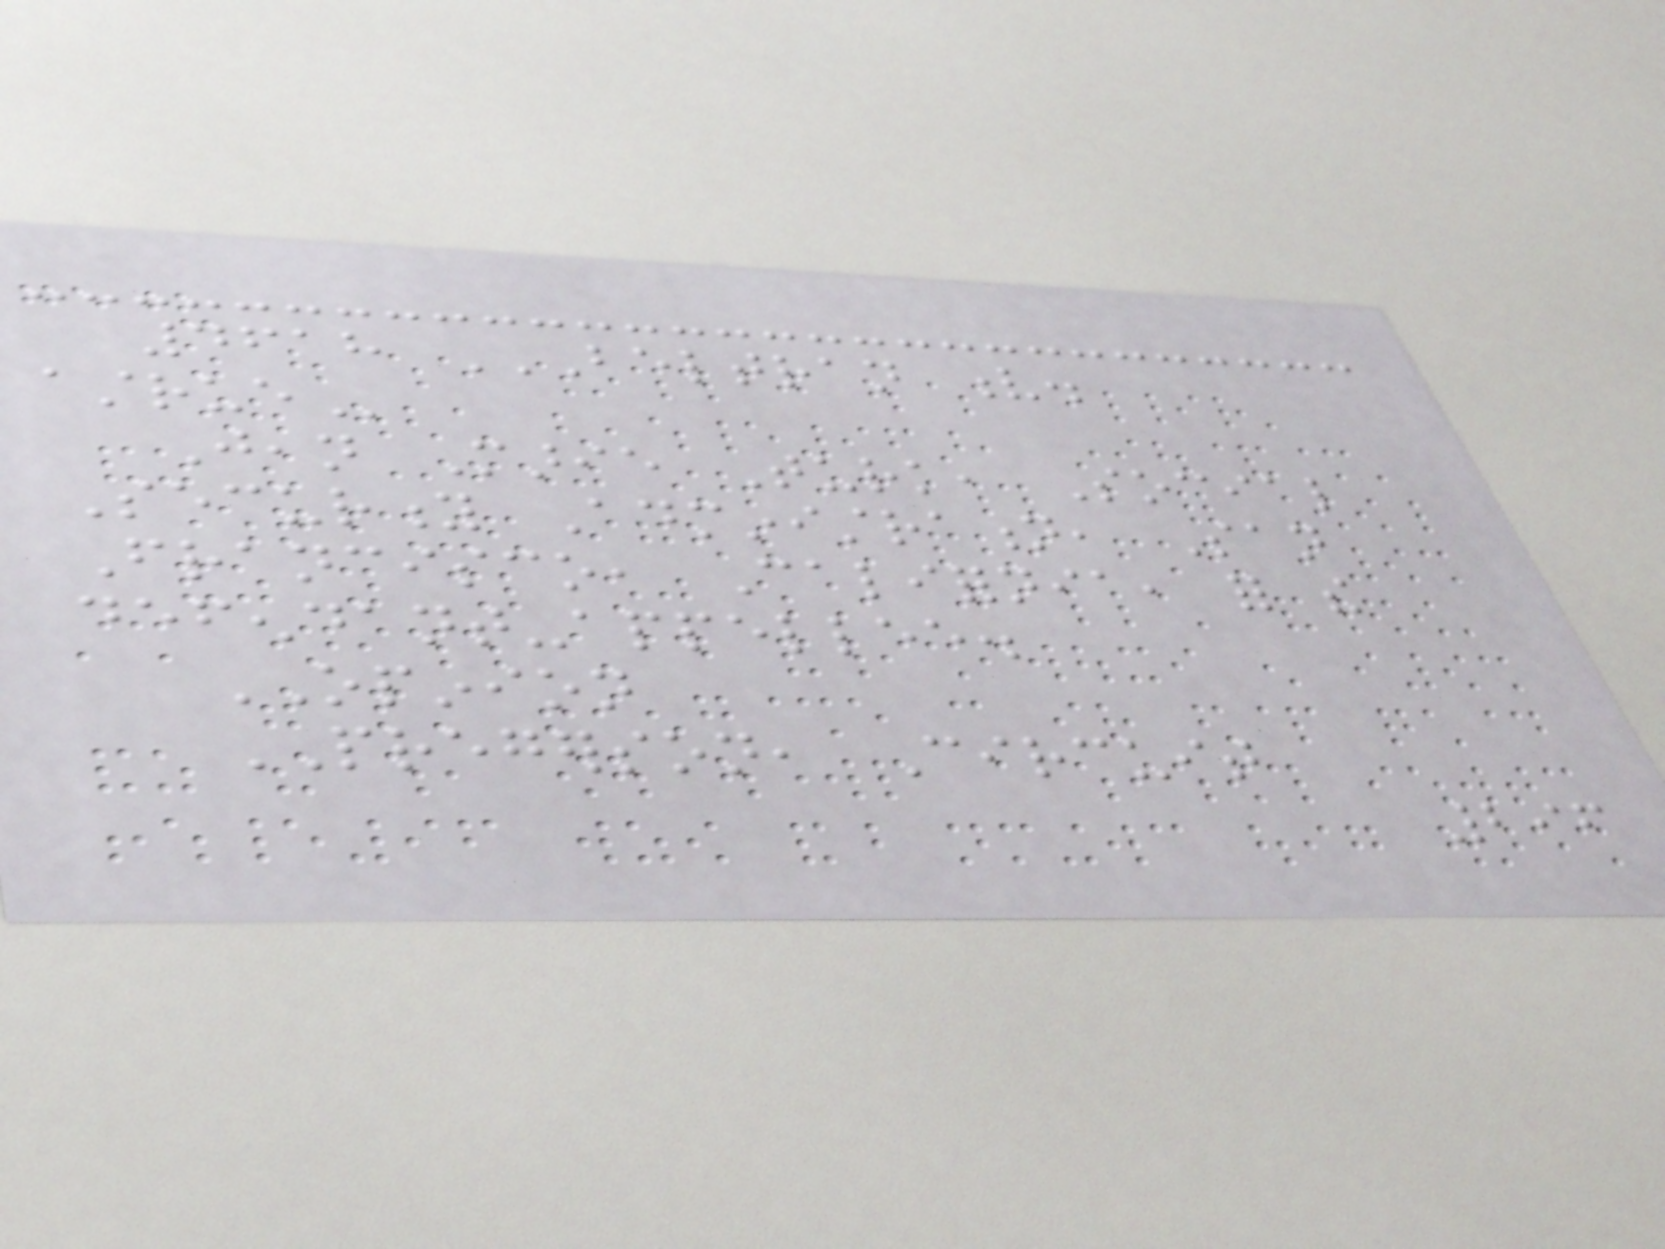4618 BELTRAN V.
ASTRUE
Jean Marie Turk, Social
Security Administration, San
Francisco, California, for the
defendant-appellee.
OPINION
PREGERSON, Circuit
296
